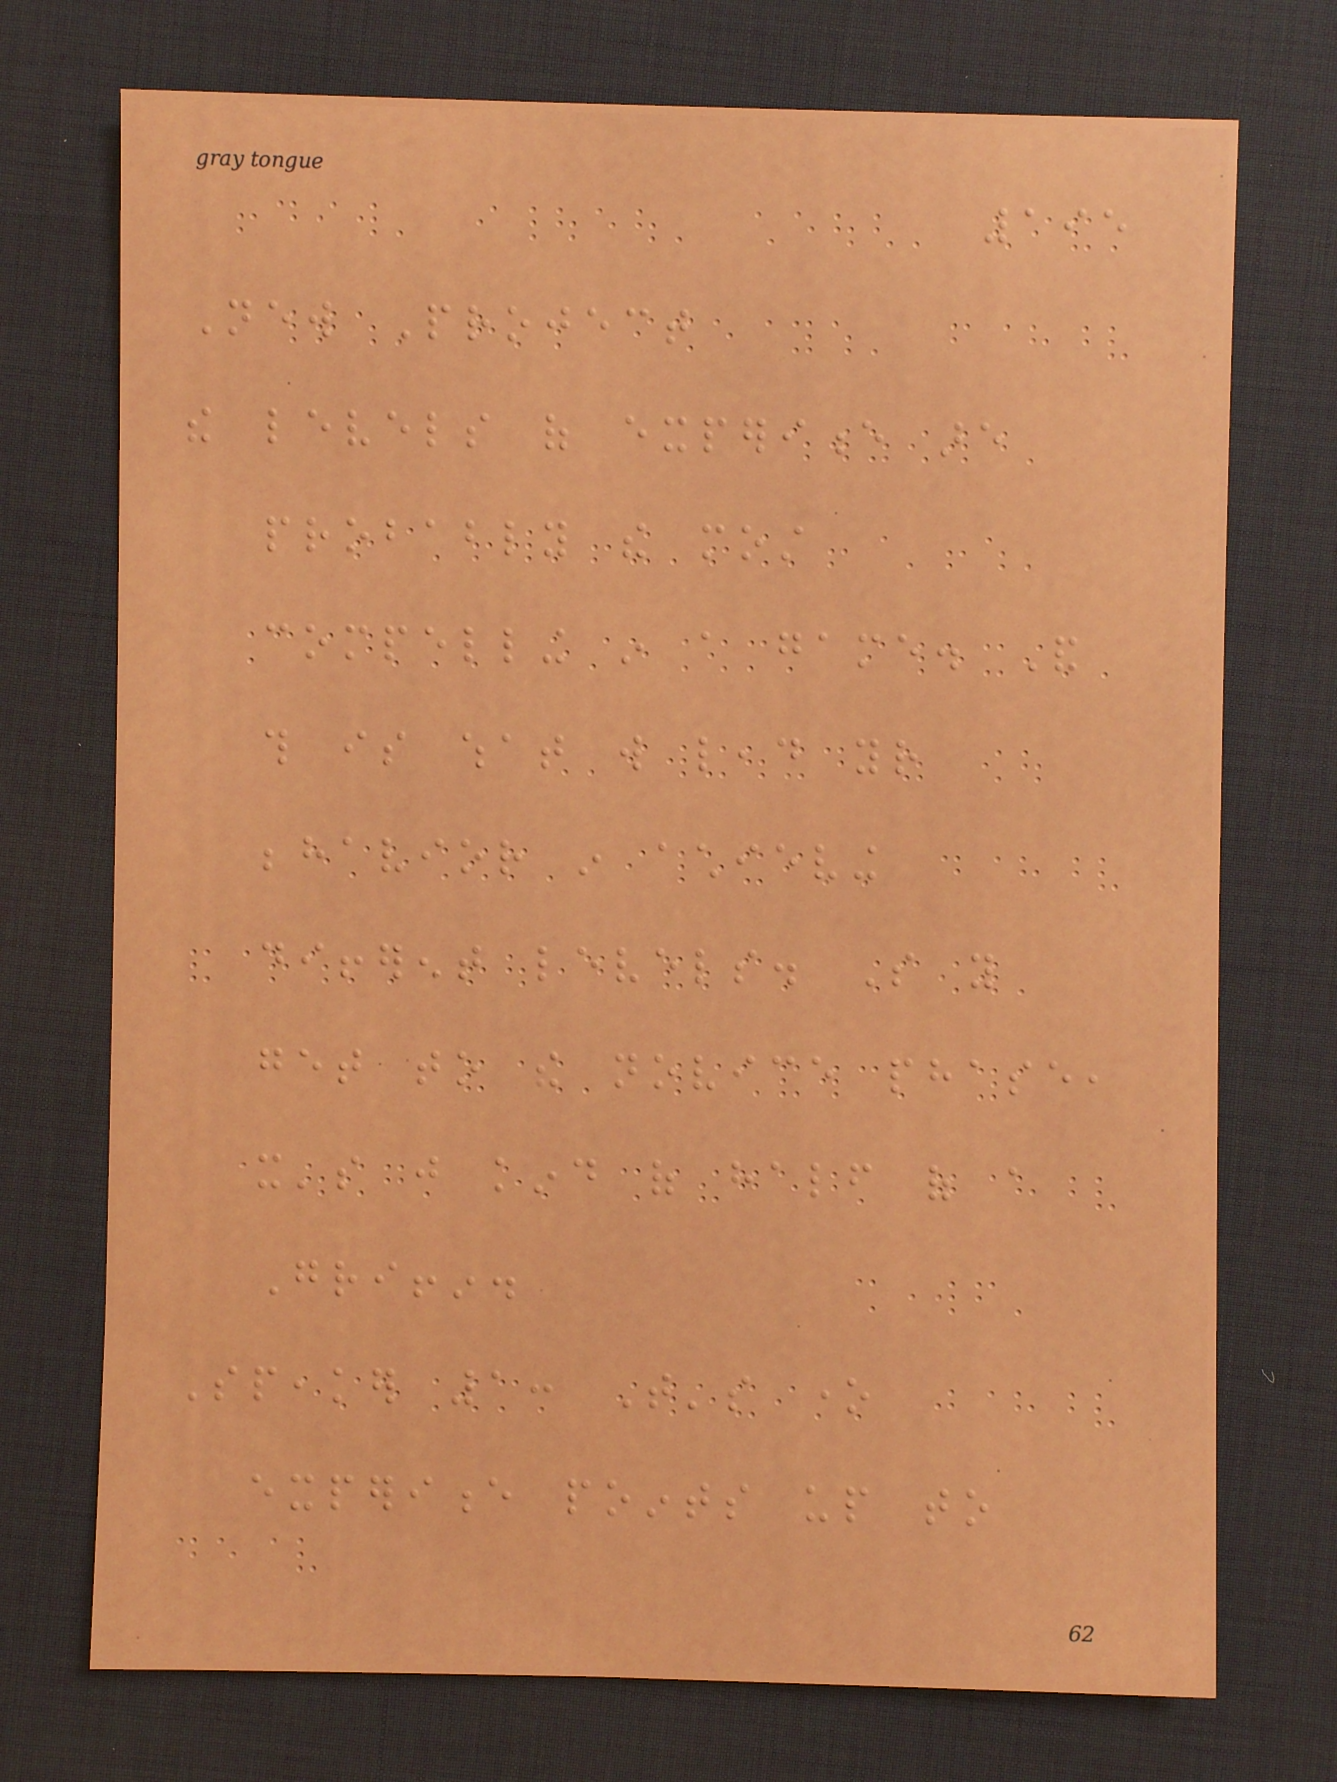195
New Project
the levels of experience are
probably the most
compelling in a game. And
this is what will lead your
behavior in achieving
different levels. So you
get to the novice phase,
it's just kind of half of a
Griffin.
Speaker 1: That's one
experience points up to
